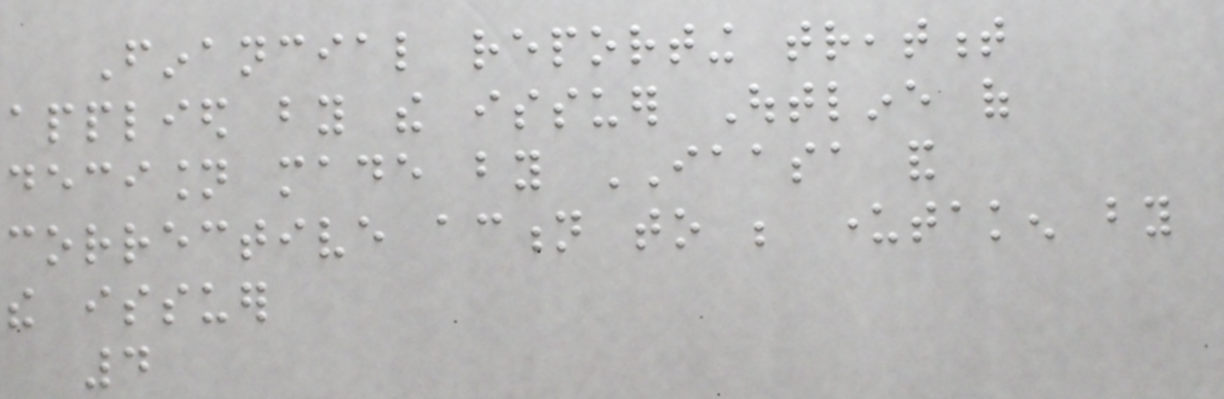Financial reporting treatment
applied by the issuer Outline of
decision made by IAASA and
corrective action to be undertaken by
the issuer
4
